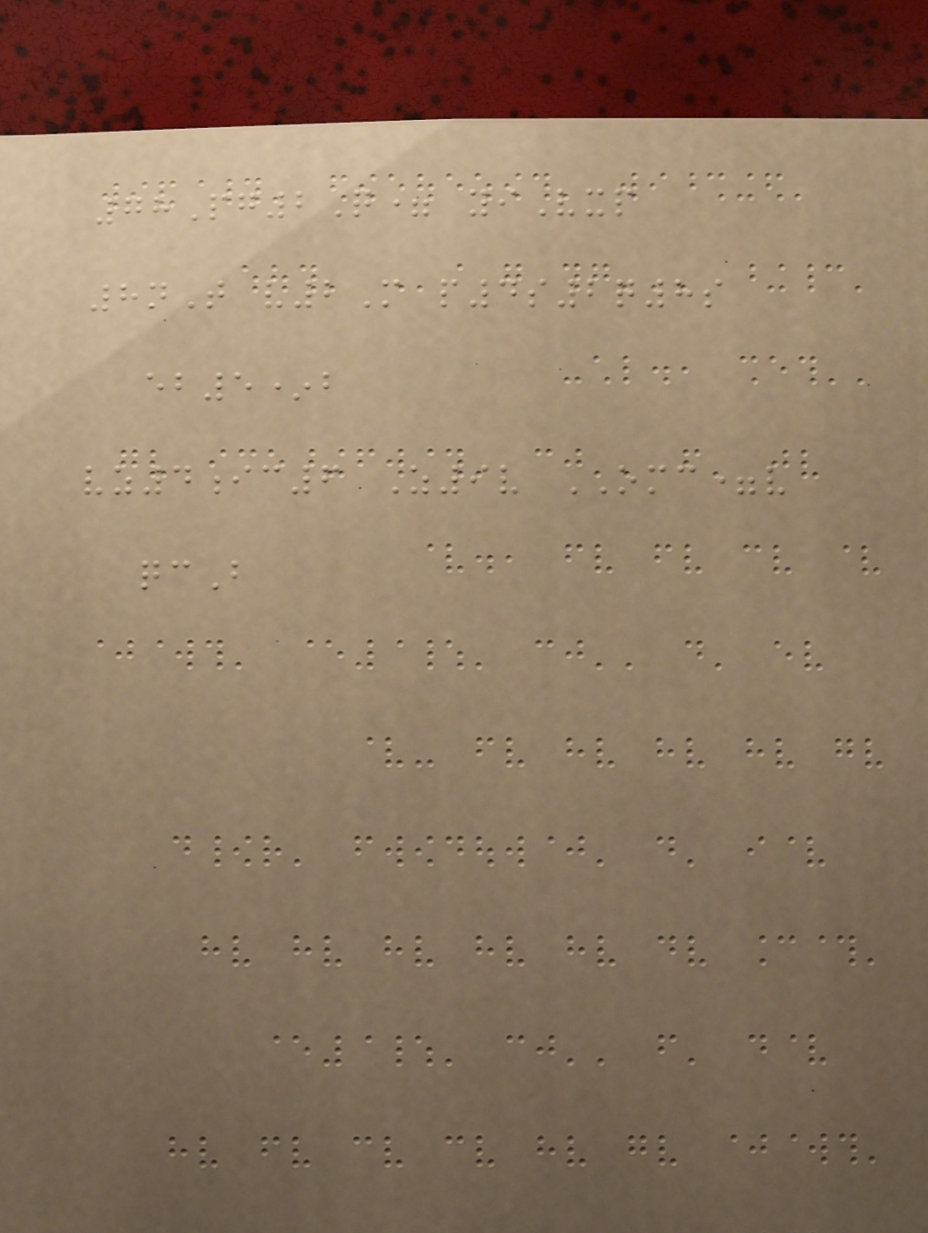78Pg2Q= yiVxp
8nT v2M p4s2q8s
eb5*b
vz4ic6 Z9v OMC=v
qcB
